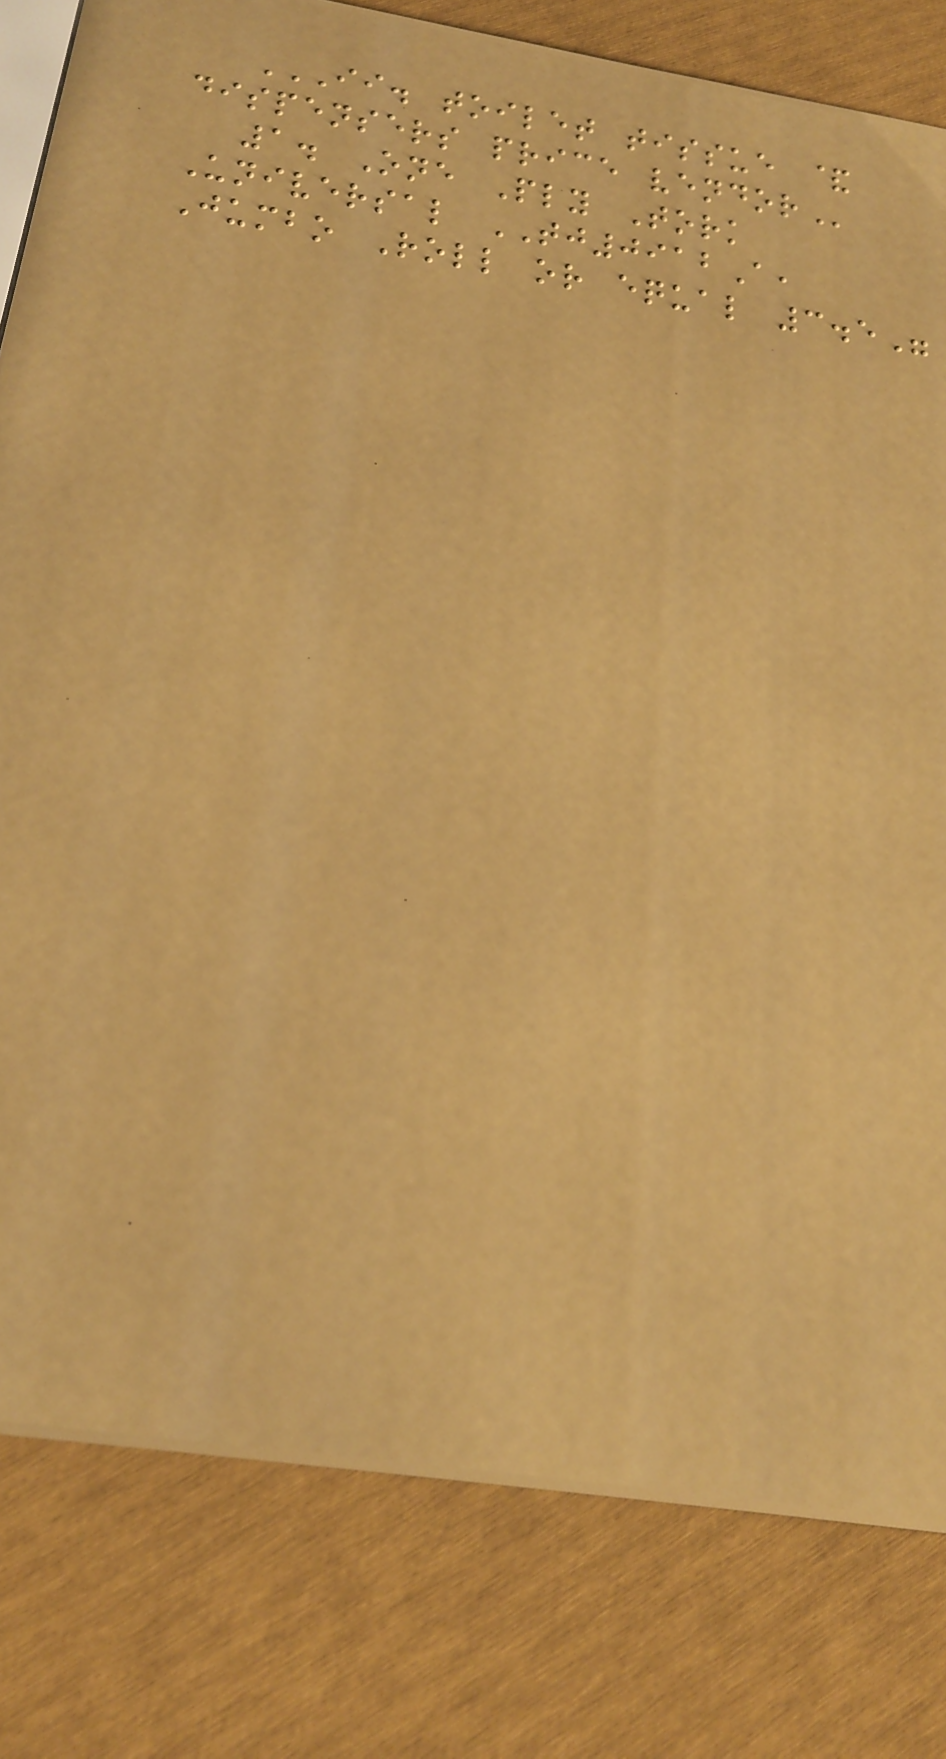II. TOILET TISSUE &
DISPENSERS PRICE VENDOR
1. One Ply Tork
Universal TJ0912A,
Jumbo Roll or equal 3.5"
